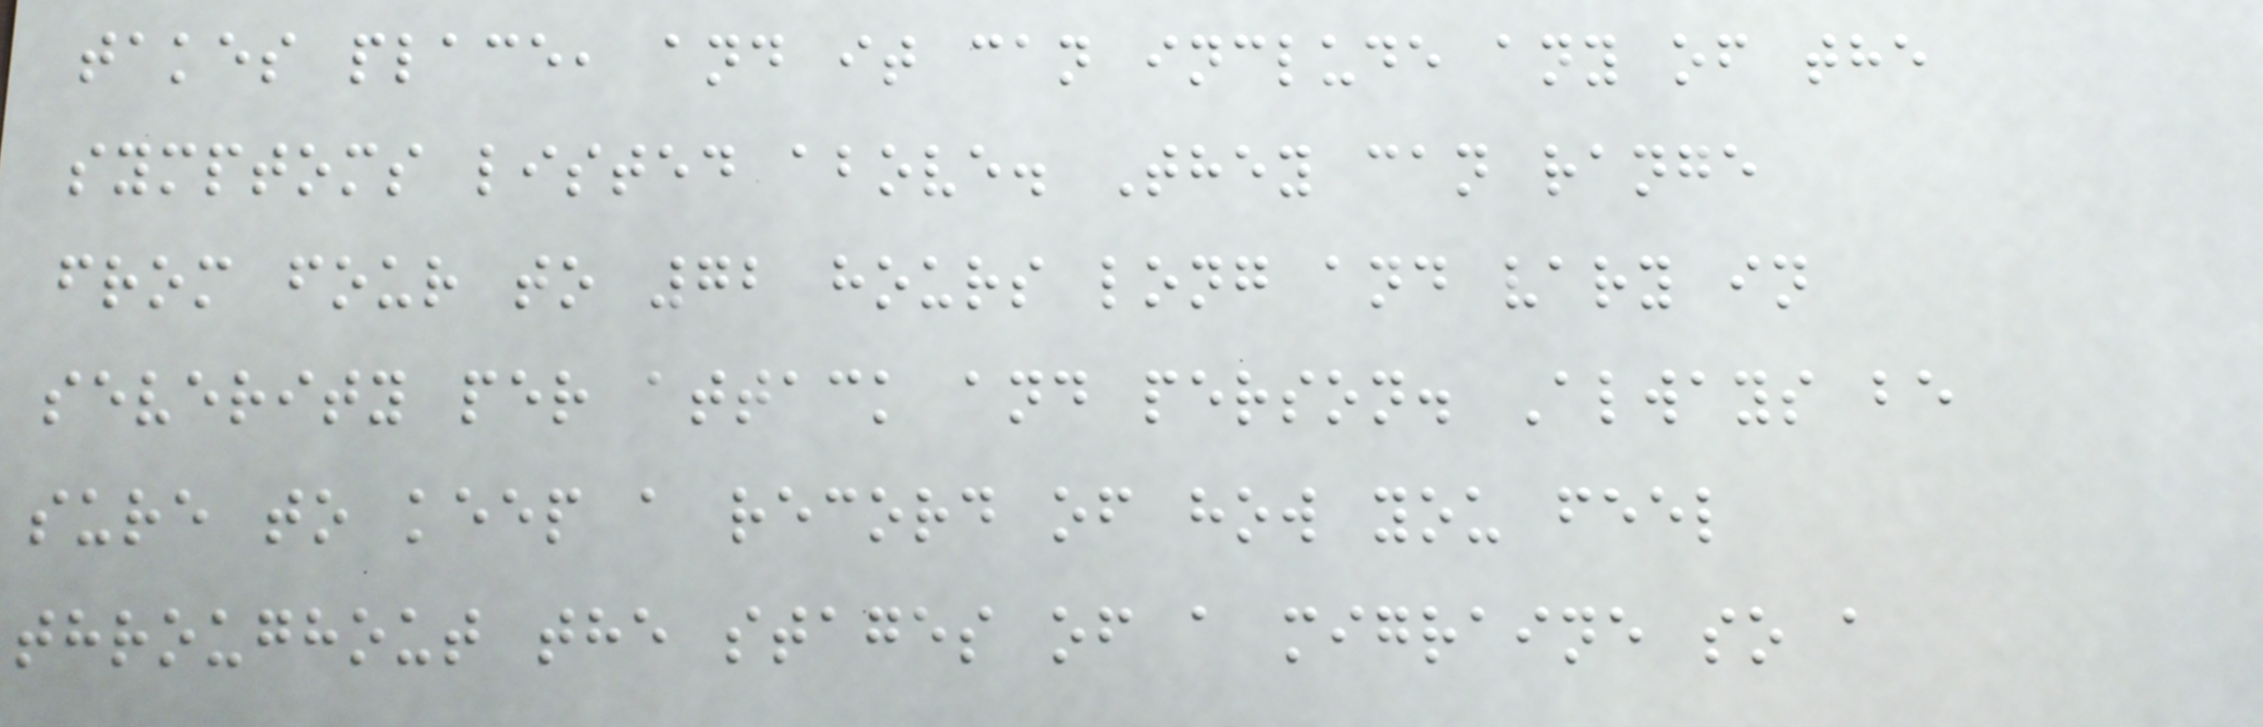takes place, and it can include any of the
symptoms listed above. They can range
from four to 72 hours long and vary in
severity per attack and person. Always be
sure to keep a record of how you feel
throughout the stages of a migraine so a
